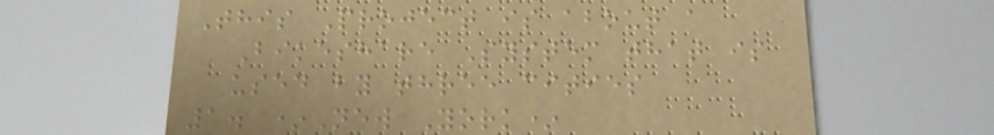This Project is about a
Bikeshare System that is
used by three cities
1. *New York*
